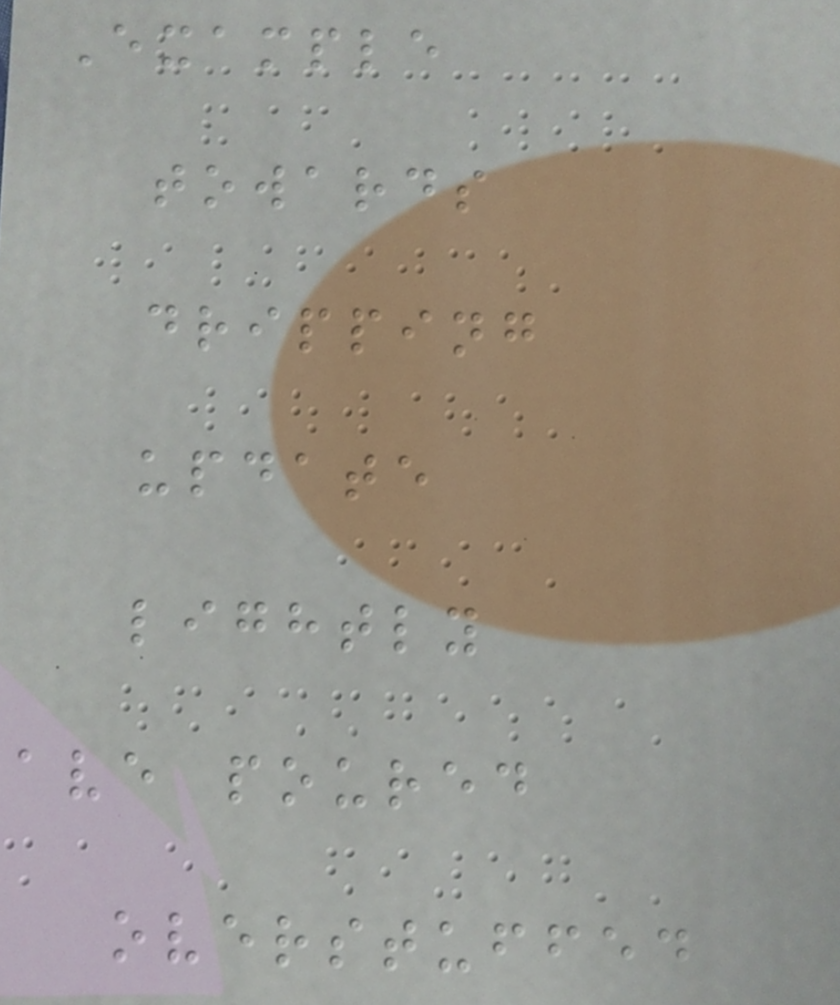Example
towards
dripping
update
lightly
ave poured
overstuffed
